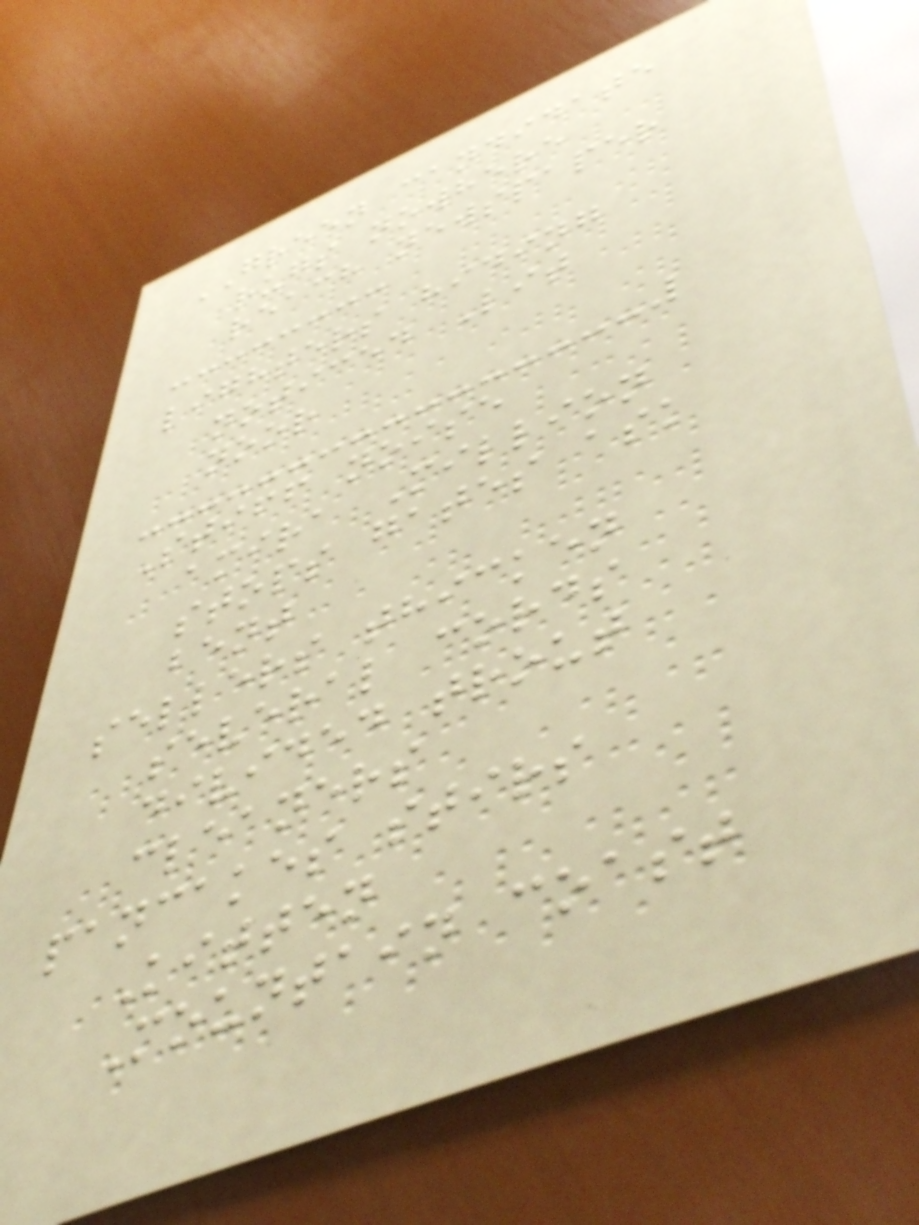GREEN candidate
rugs nowhere
reach newspaper
lighters hiding
noticed Lit
noor
Stiff noise
amira Million
stops gates ask
bent
sellers thicken
several cords
divided trout
cleaners
pancakes stirs
Kitten
Mountain coast
